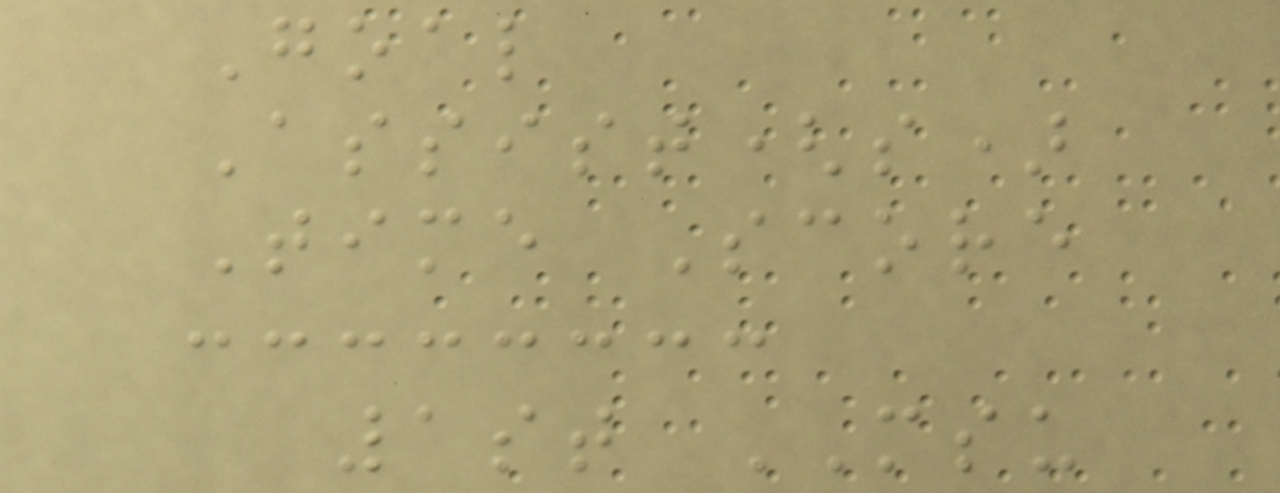Goal
Assist(s)
Time Score
1st MSU
